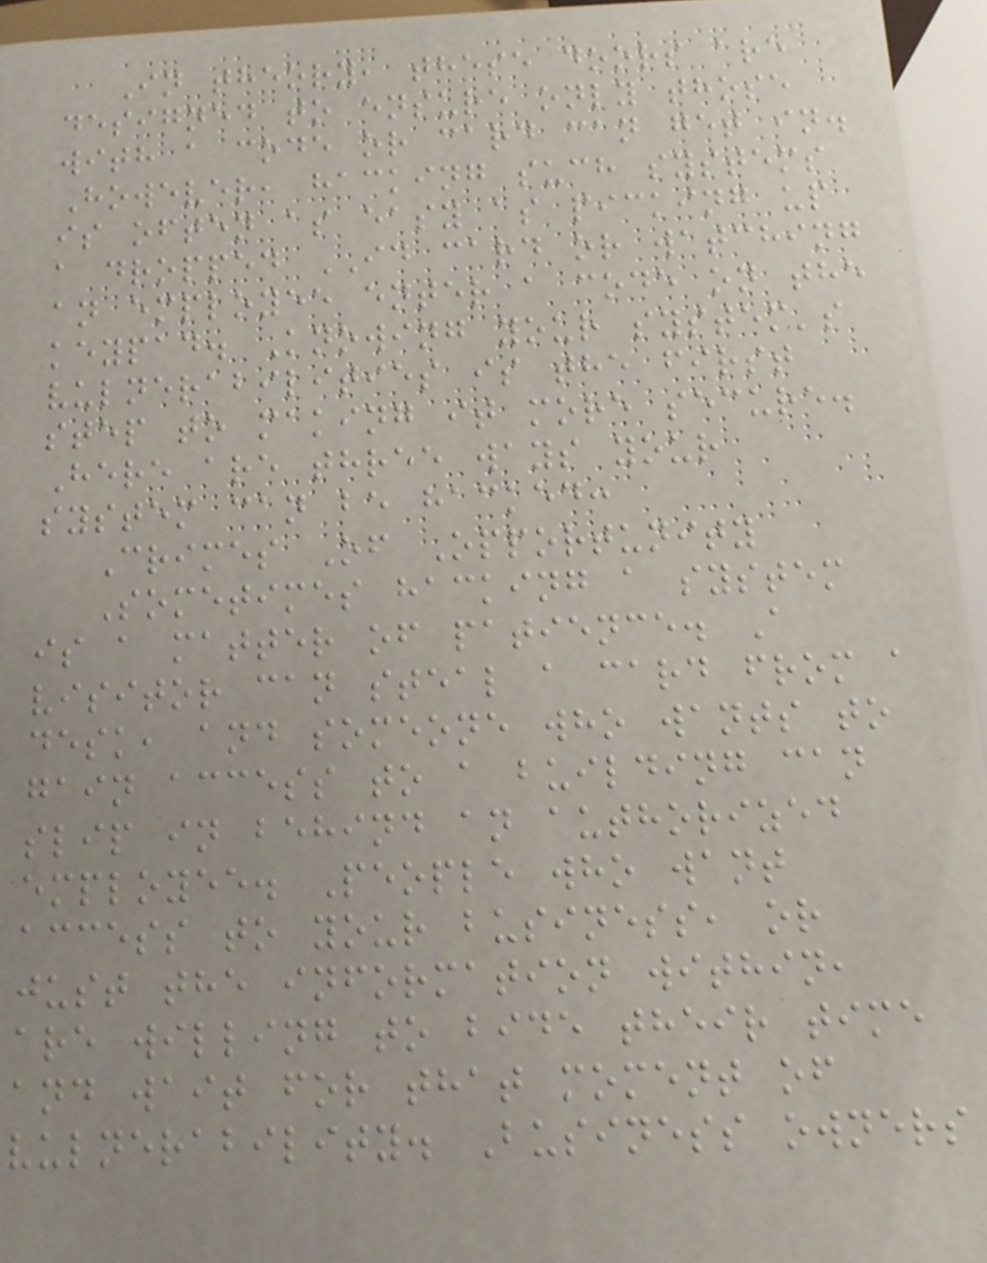In theory, these doors are
designed to ensure only those
with a code or card can get in.
However, hacking such systems
is often as easy as picking up
a dropped ID card or watching
an employee enter a code on the
keypad. Knowing your system's
vulnerabilities is the first
step to making it more secure.
Here are three ways your
system can be hacked:
Crimes Of Opportunity
Sometimes hacking a system
is a matter of patience. A
visitor can steal a card from a
desk, and someone who wants to
gain access to a building can
slip in behind an authorized
employee. People who want
access to your business, or
just the information within,
are willing to bide their time
and wait for that moment of
vulnerability. Business owners
